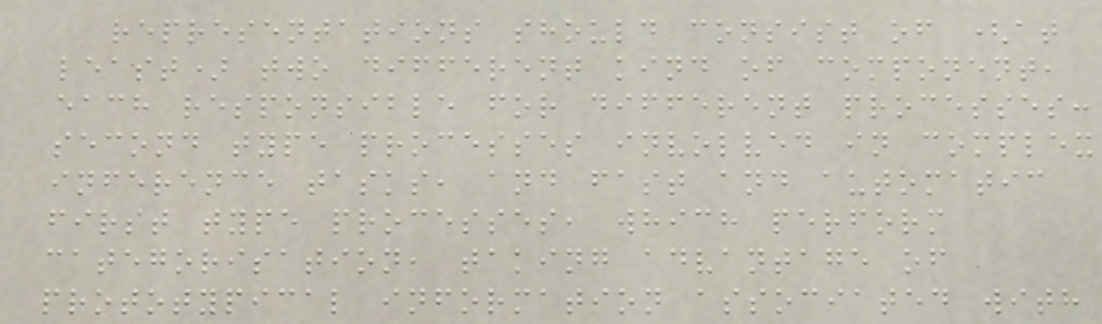representations should consist of (at
least) two different kind of component,
each responsible for different processes:
second type processes involved in complex
inference tasks, and fast and automatic
first type processes, which perform
categorisation, taking advantage of
prototypical information associated with
